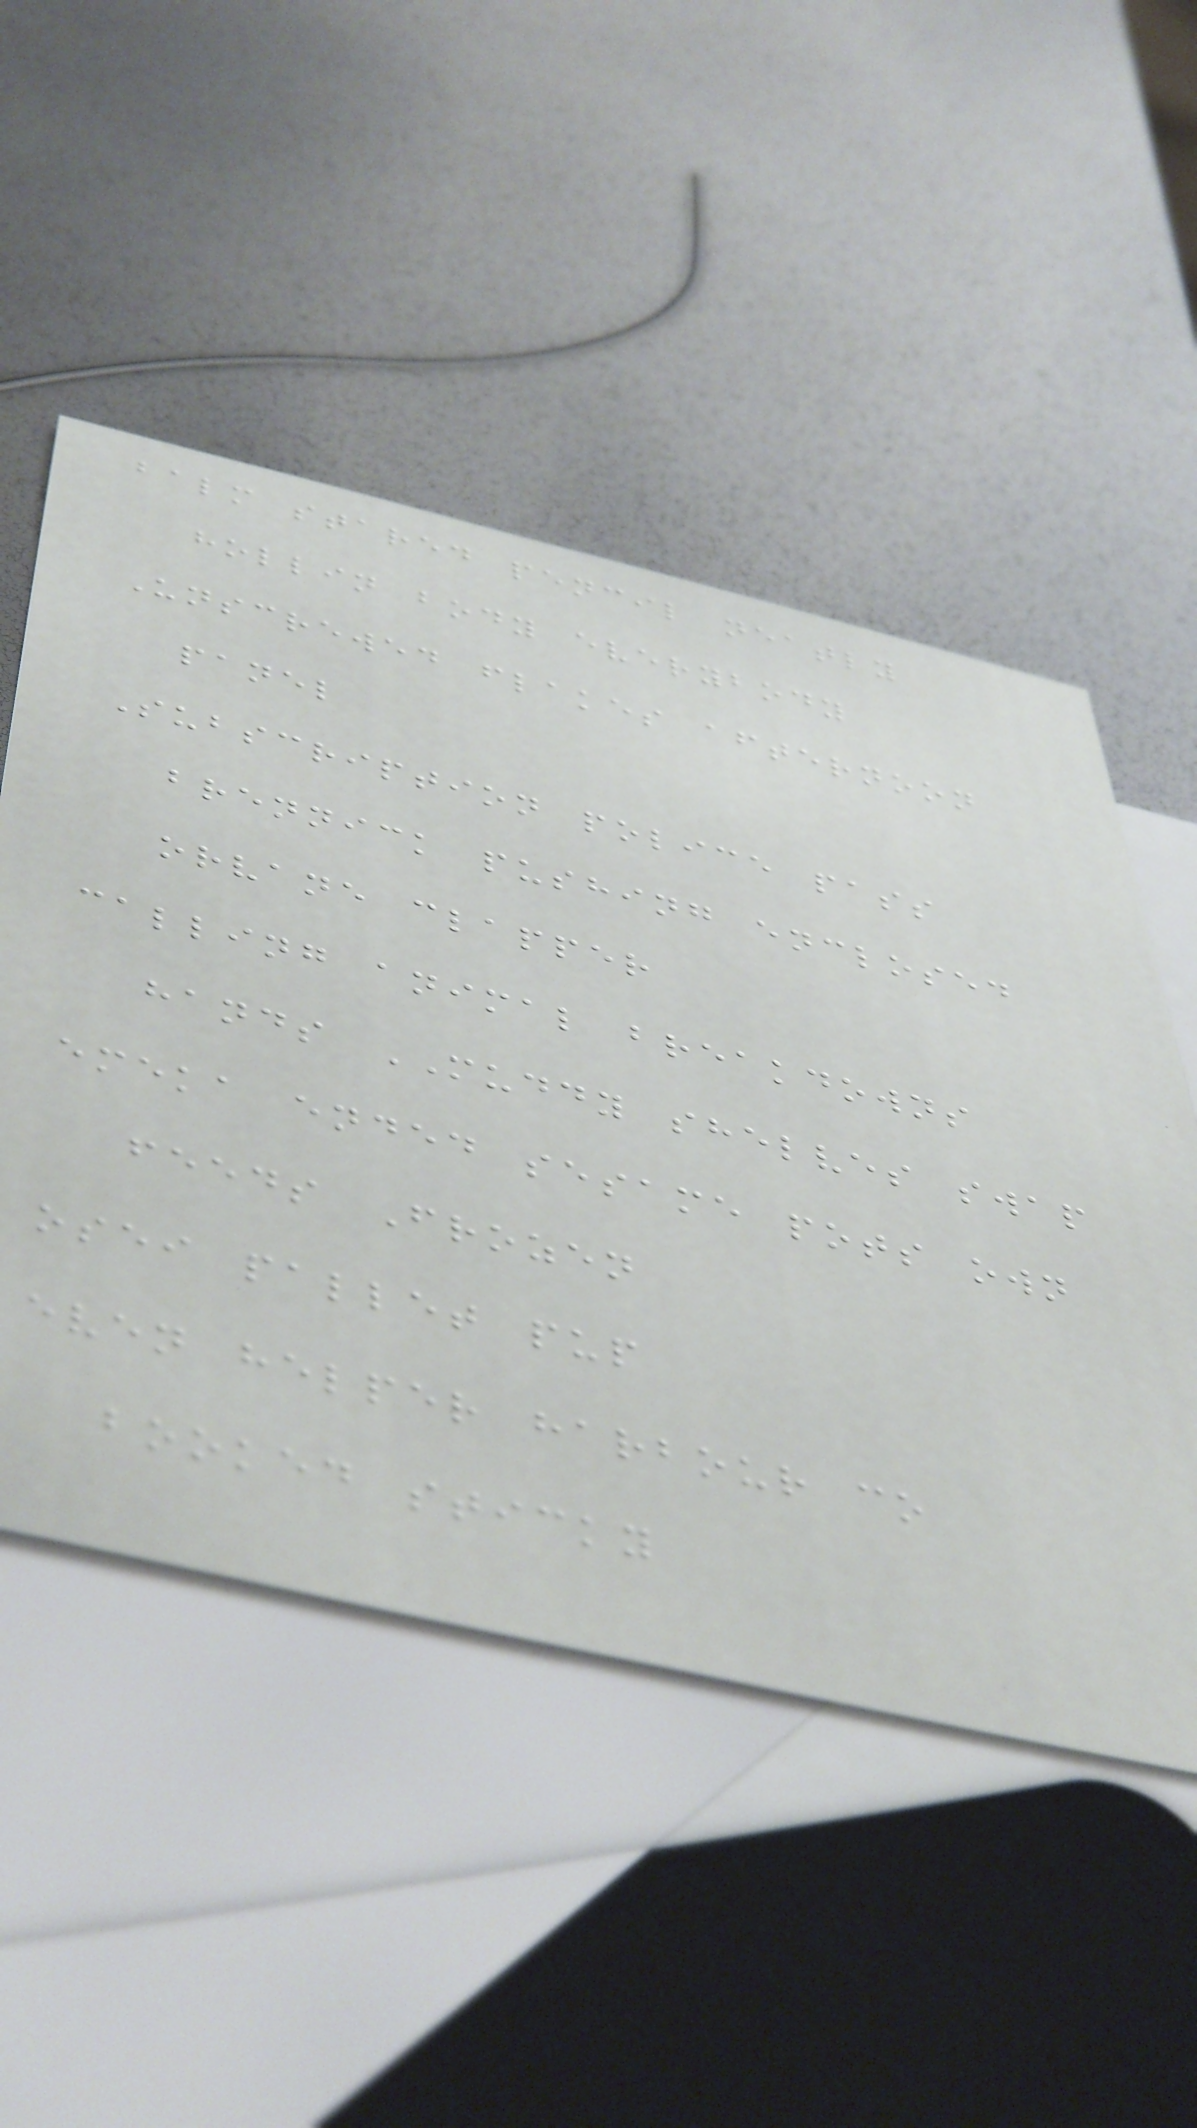balm stared pencil neatly
hollin body everybody
Unscrewed flakes afternoon
panel
Subscription police pass
brennick pushing enclosed
orvane clapper
calling animal breakdowns
hands MUDDY shelves swap
emeka ended sesame pots own
feeds Frozen
osei pallet pup
even helper harbour co
booked sticky
